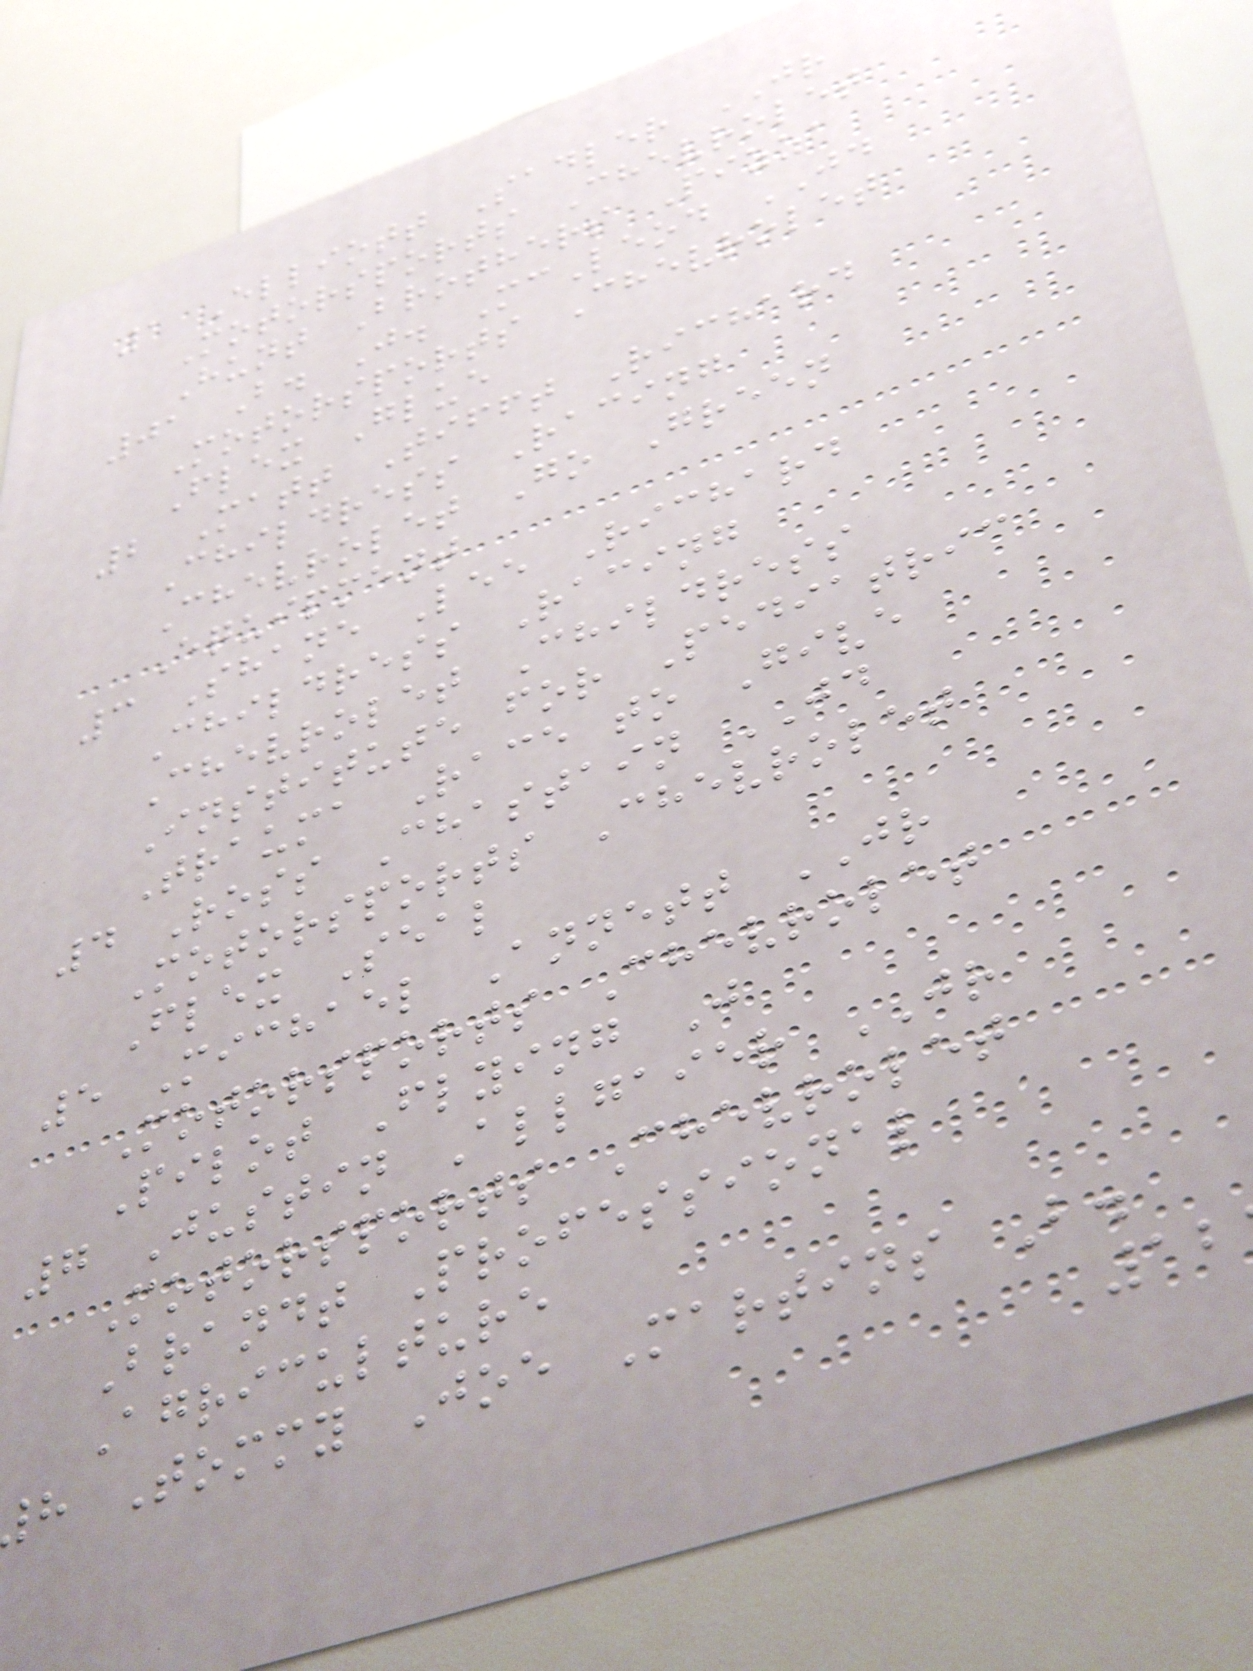1 Elliott Sadler JR
Motorsports Chevrolet
Hunt Brothers Pizza
01 B. J. McLeod JD
Motorsports Chevrolet
Flex Glue
2 Matt Tifft Richard
Childress Racing
Chevrolet Go Green
Equipment
3 Shane Lee Richard
Childress Racing
Chevrolet Childress
Institute for Pediatric
Trauma Race to Give
4 Ross Chastain JD
Motorsports Chevrolet
Flex Seal
5 Michael Annett JR
Motorsports Chevrolet
Pilot Flying J
7 Justin Allgaier JR
Motorsports Chevrolet
Brandt Professional
Agriculture
h Tommy Joe Martins B.
